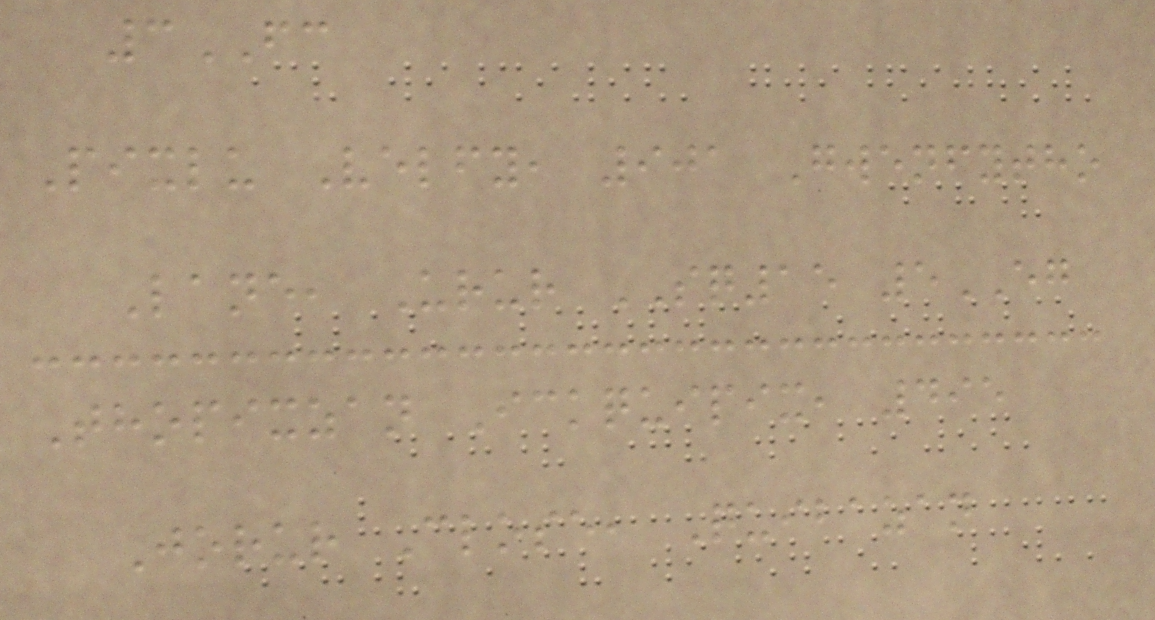3FC
Pixlu Velfy, 901 Gwenfytho
Lane, Urur SQ15 5EG
Thopixzan Ickquipix, 495
Jorur Close, Quibazan
